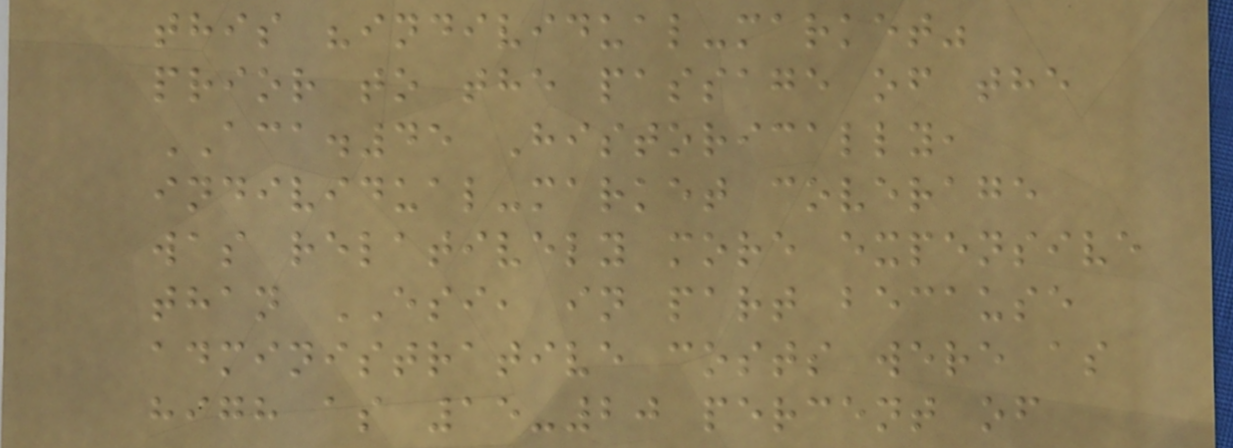this "individual-market"
prior to the passage of the
ACA.45 Historically,
individual-market coverage
was relatively more expensive
than ESI, in part because
administrative costs were as
high as 15-20 percent of
